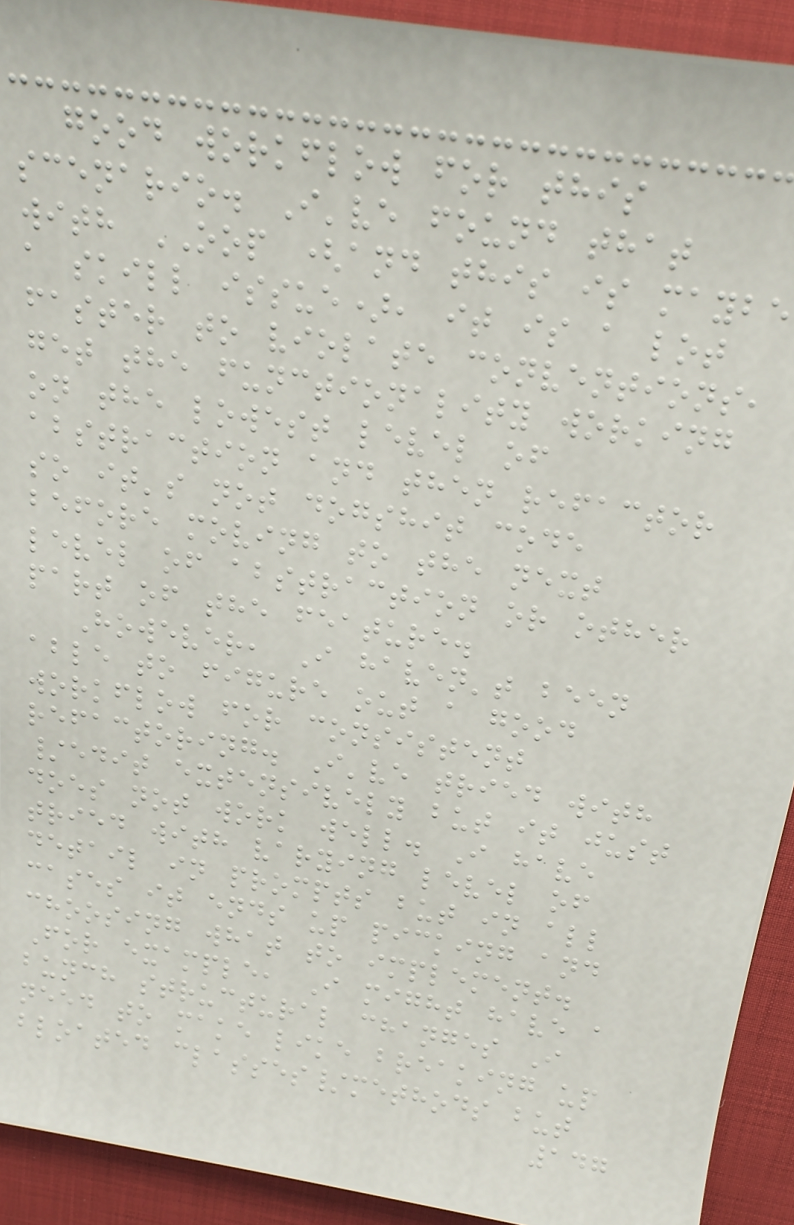good workflow for this
scenario. I've found that
with OOP (and this is maybe
a skill issue), it is a lot
faster to violate conventions,
get the functionality working
on the lowest level of
abstraction and then refactor
so it's not dogshit code
before moving to the next
level of abstraction or other
part of the feature.
However, I haven't been
able to figure out a good
workflow for consistent
refactoring. I've tried with
/edit extensively but it just
does not work well. I have
tried with varying level of
detail in prompts but in all
cases it ends up picking and
choosing what to implement.
For example, I might have a
bunch structural changes I
need to make like breaking up
bloated classes/methods but
147
